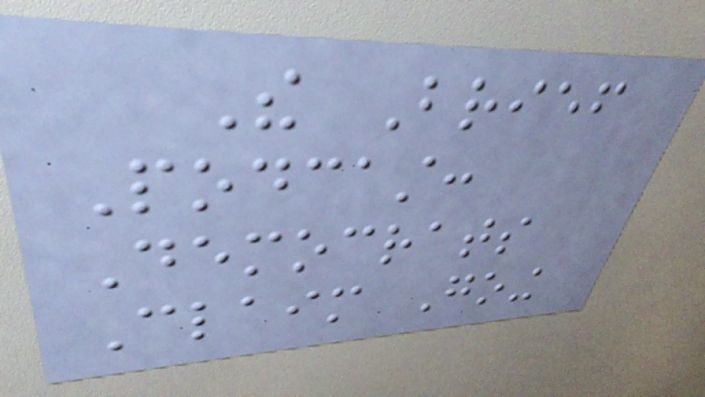The Brief
Podcast:
Democrats
Claim Going
